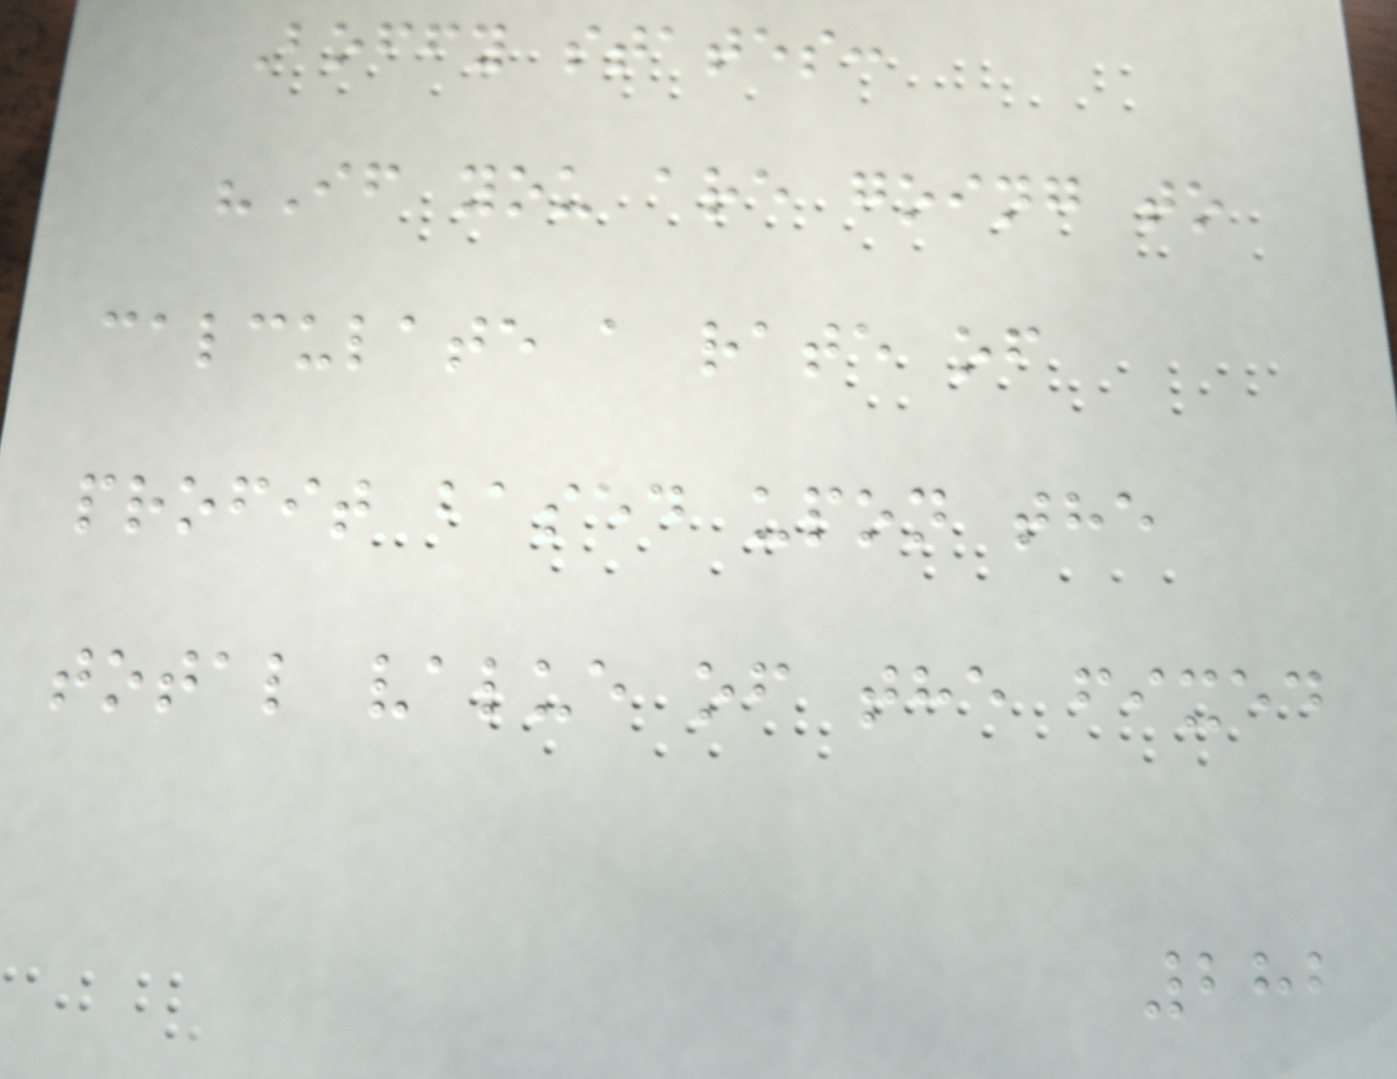Boffy states:
"If you are going to
calculate a rate of
profit based upon the
total value of the fixed
282
